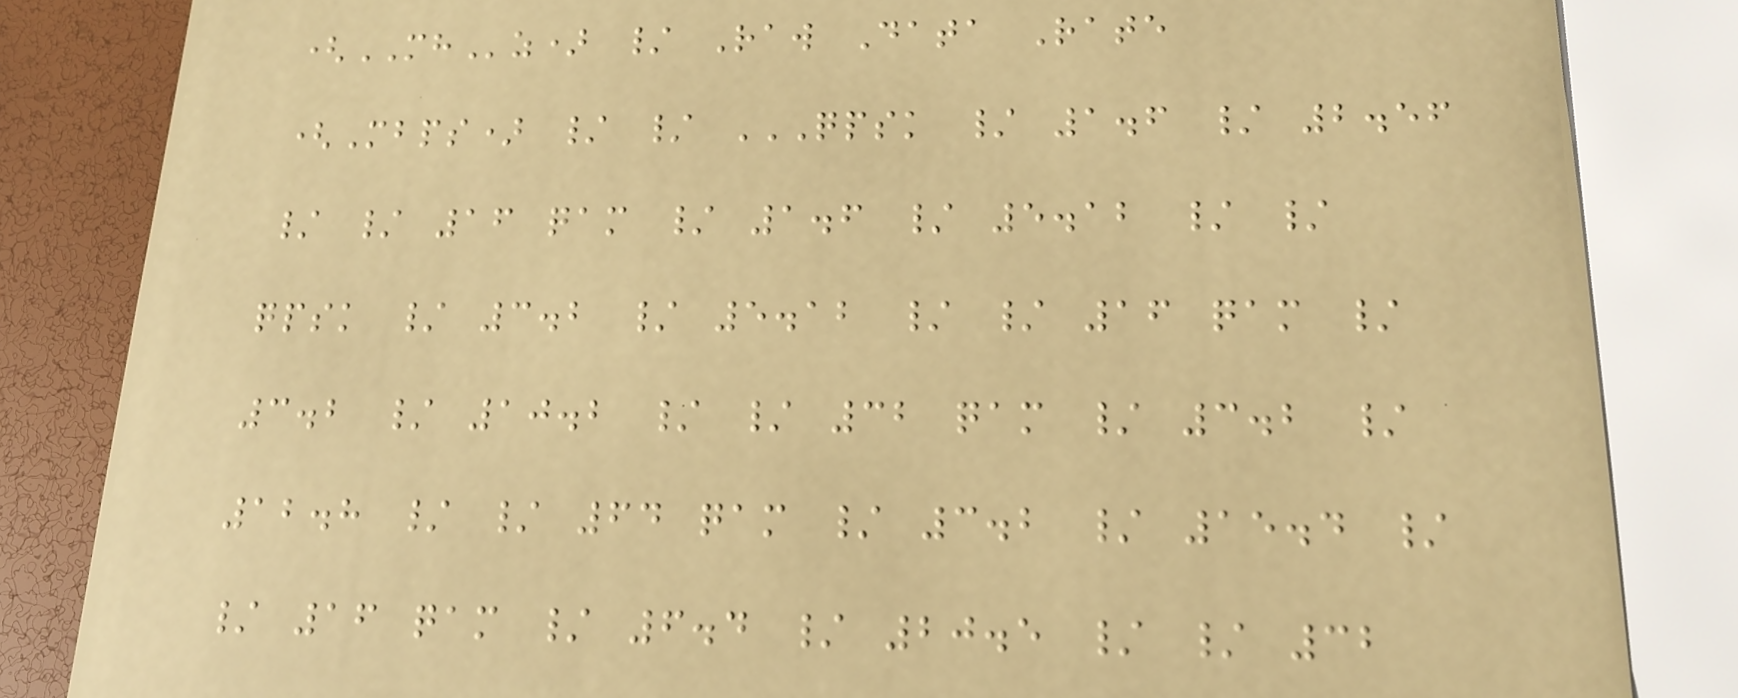(MHz) / Raw Data Rate
(Mbps) / / QPSK / 1.6 / 2.56
/ / 16 QAM / 1.6 / 5.12 / /
QPSK / 3.2 / 5.12 / / 16 QAM /
3.2 / 10.2 / / 32 QAM / 3.2 /
12.8 / / 64 QAM / 3.2 / 15.4 /
/ 16 QAM / 6.4 / 20.5 / / 32
